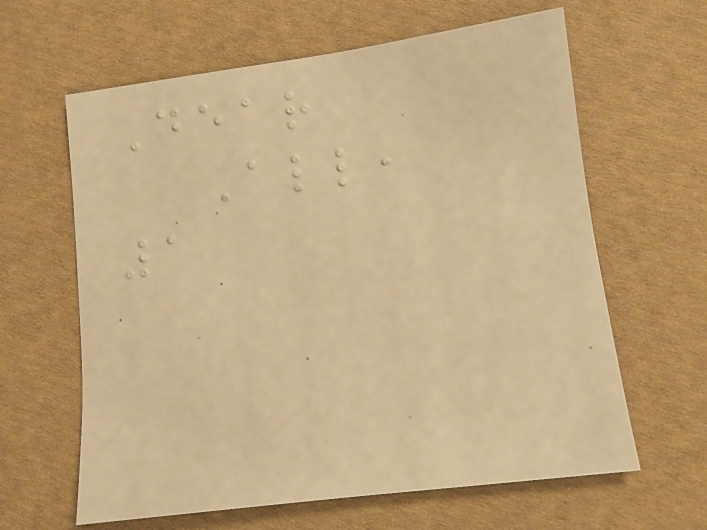Dear
All,
1
